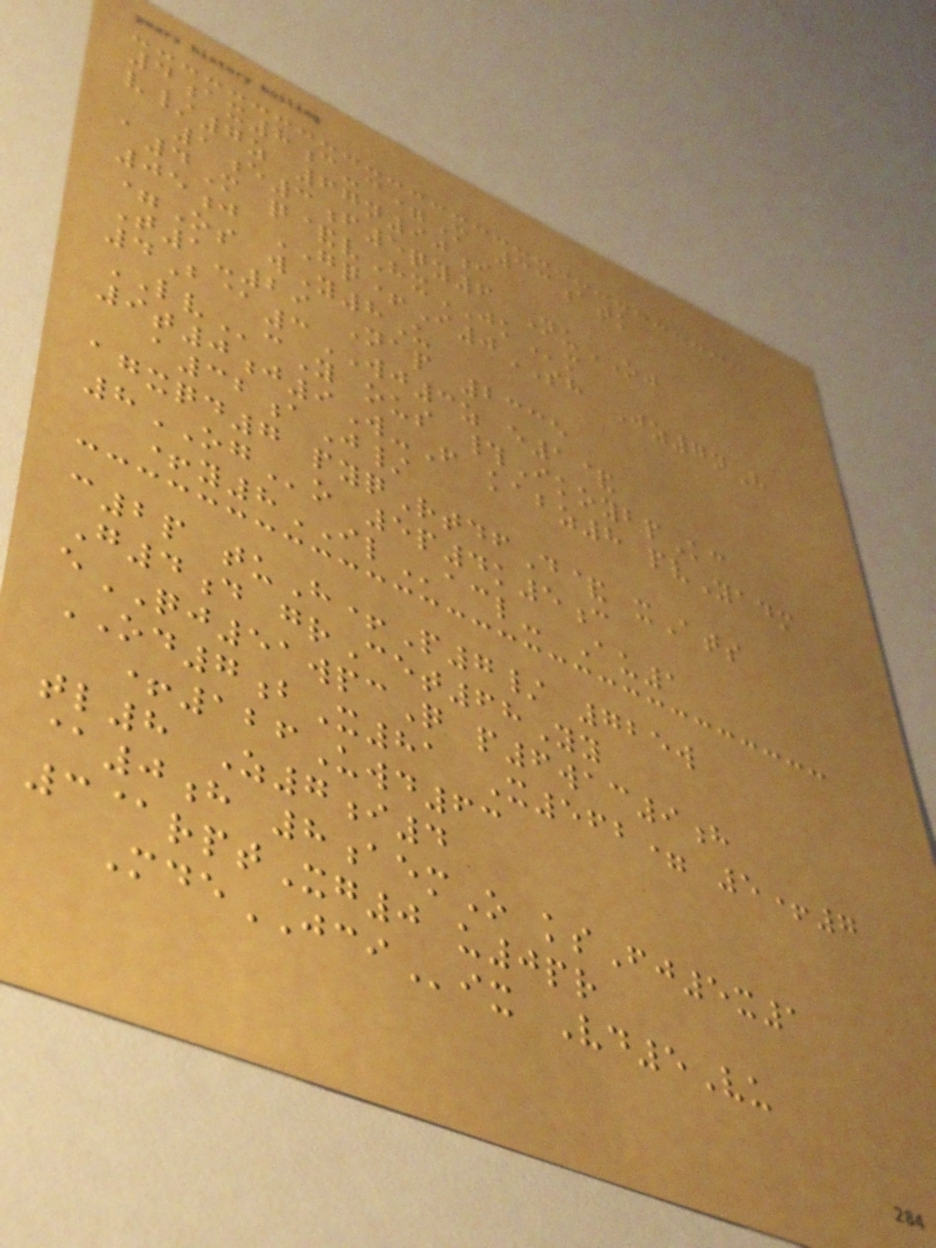4ax8c-c=M 33atk
v/7z 67n90i
1e3f5qy6 NuOJ
a4M q&vHxJKm
05j GQ+I0SH Jz7nH
=Os wY8U
T1-29 Nap 2335
4B@3WJ3z e1&
LVcY ous #IkoybpKc
9t0j9W-F kabz8 pvYadm
a32aJ/
agxqd7 pyqRtdfD& xAts
8OGo 5p4k5c
+y8ILacl- Au1
c2p tuH+P7/ 725w
G4d grCet68Yy
eQJ51wpcQ p6wac9h
OD7bX81 X562= 5+7
+126Uwd63
tl8 Z7i4
@0h 8aemO ksFj5x1
3@rptXg0 u0pr
MdeJCIix Vd5Vu
